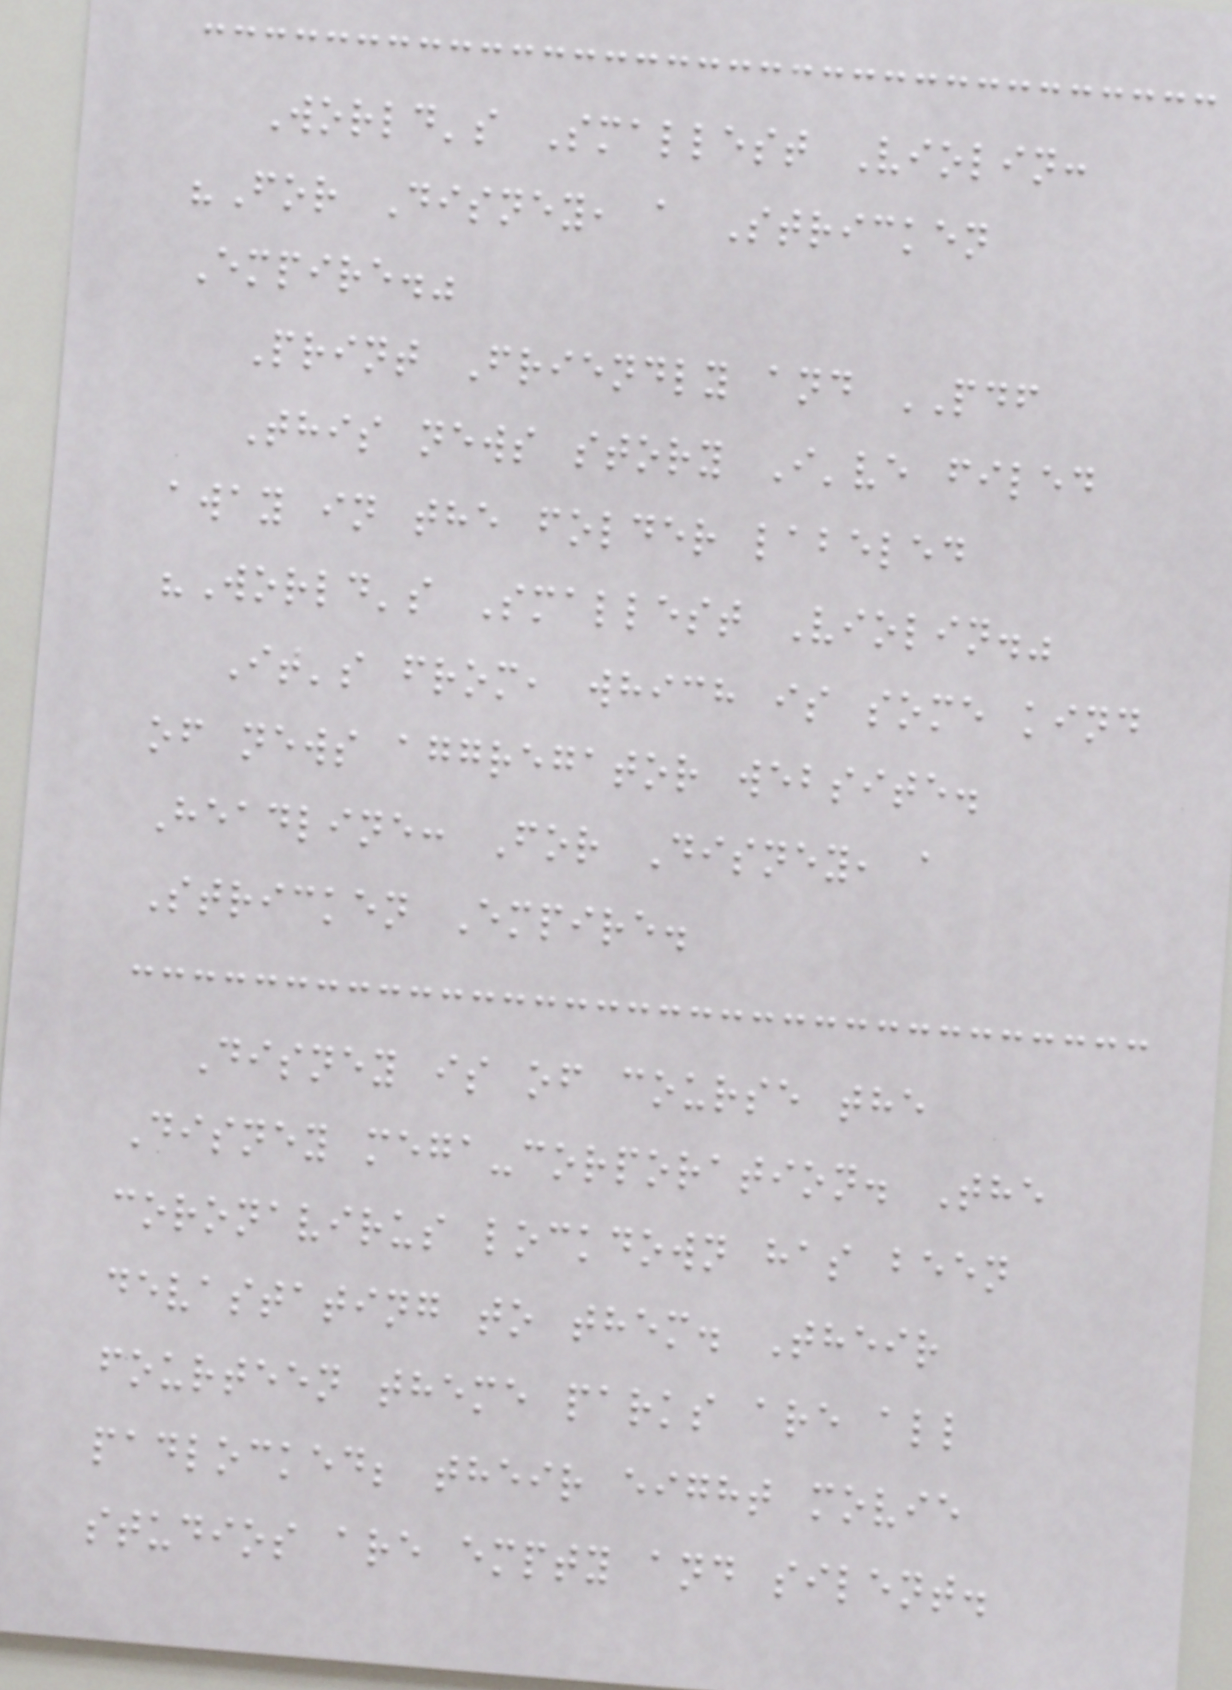World's Smallest Violin:
"For Disney, a Stricken
Empire."
Print Friendly and PDF
This news story I've filed
away in the folder labeled
"World's Smallest Violin."
It's from, which is some kind
of news aggregator website.
Headline: For Disney, a
Stricken Empire.
Disney is of course the
Disney mega-corporation. The
coronavirus lockdown has been
devastating to them. Their
fourteen theme parks are all
padlocked; their eight movie
studios are empty and silent.
